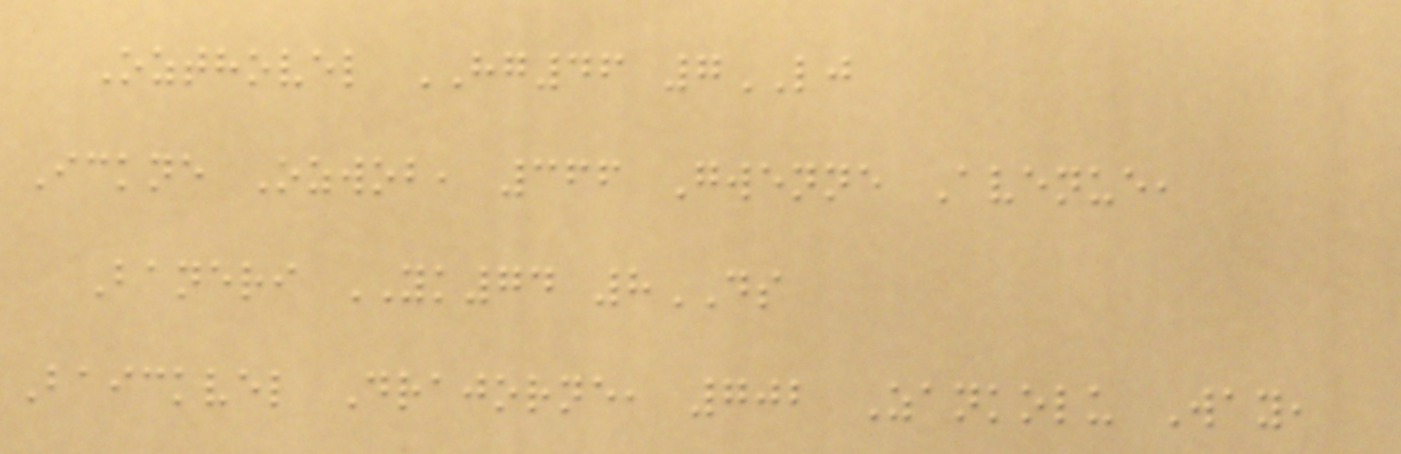Ozthovel HG46 7LJ
Ickne Ozwob, 366 Gwenne Avenue,
Baneri YK74 8DS
Baickvel Drajorne, 702 Zankolu Way,
